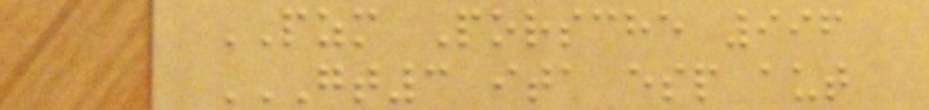PZM Porsche 996
GT3 ITA ESP AUT
